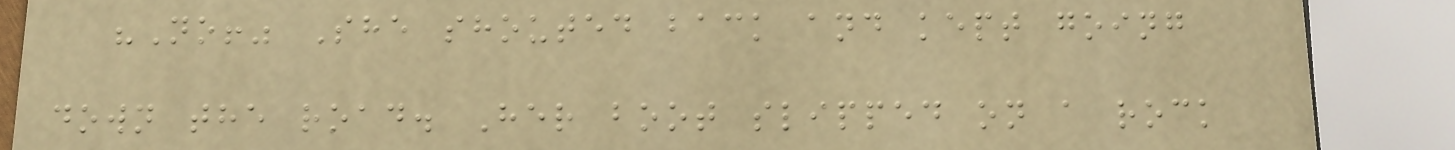"No!" She shouted back and kept going
down the road. Her boot slipped on a rock
